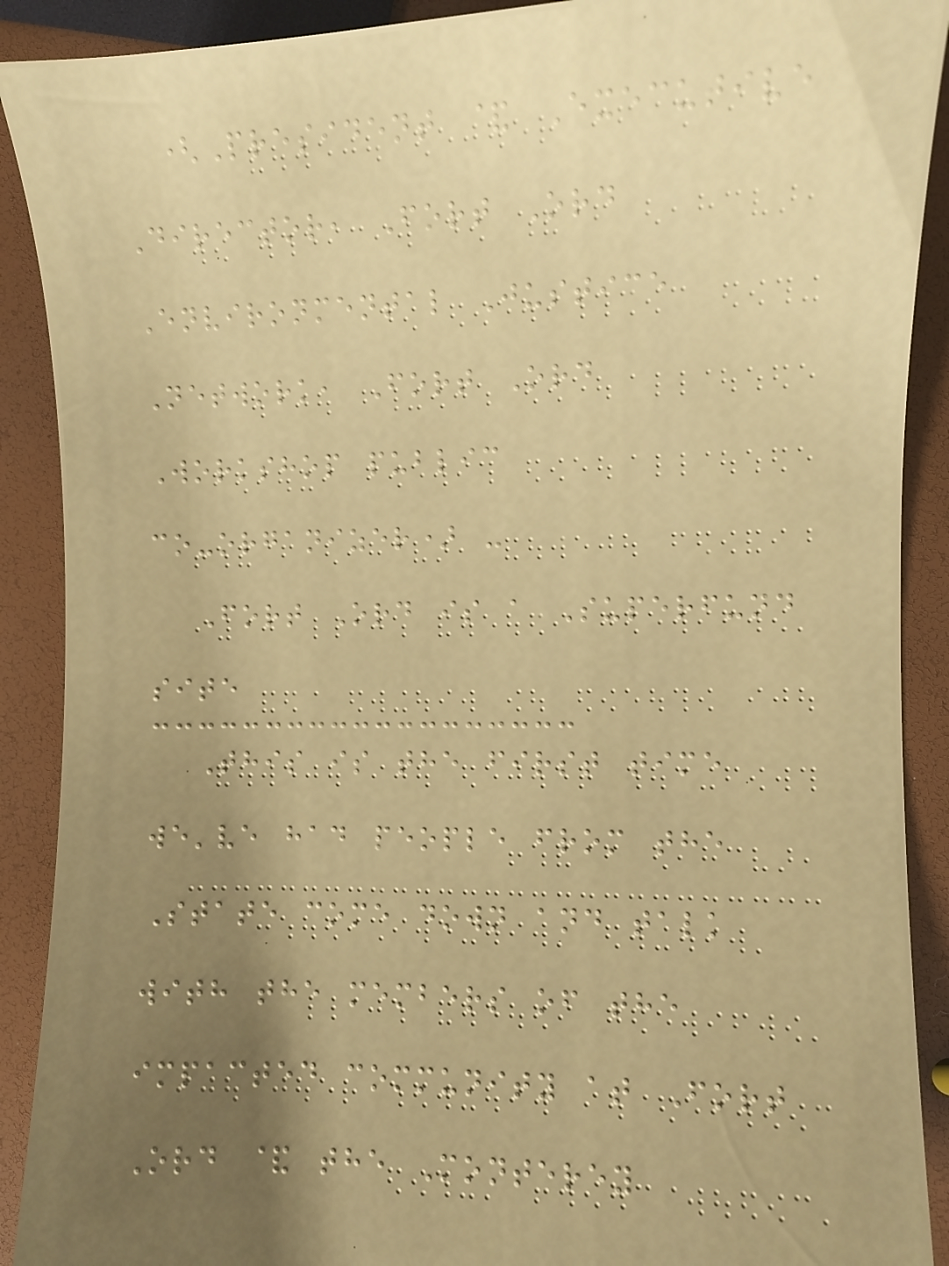(President & Executive
Director, Fort Ord
Environmental Justice
Network, Fort Ord
Workshop public
co-organizer) -
Fort Ord is a Superfund
site
This is the first time
we've had people from the
State come down and talk
with the members of the
impacted community at Fort
Ord & the Monterey
